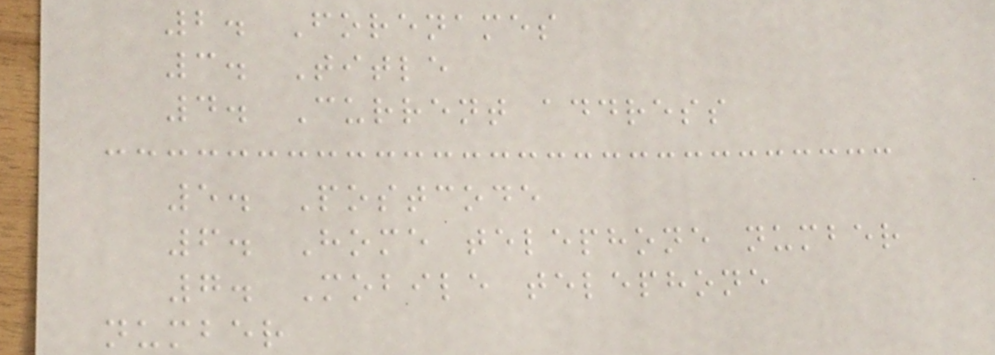2. Forenames
3. Title
4. Current address
5. Postcode
6. Home telephone number
7. Mobile telephone
number
